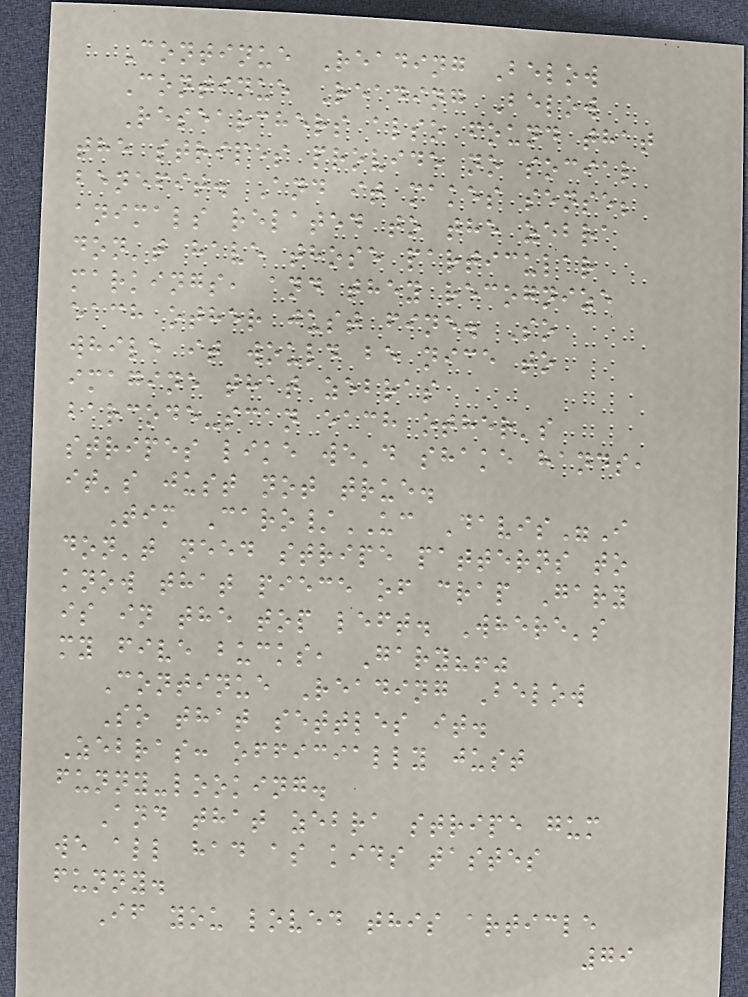Continue Reading Below
Continue Reading Below
Researchers also found that
the stripes provide no social
benefit. And it makes sense;
animals related to the zebra
don't have those particular
markings, and they recognize
each other just fine. So
while it would be nice to
imagine that zebras
barcode-scan each other's
stripes like we'd shake hands,
it's just not true.
Tim Caro/UC Davis"I
don't need stripe patterns to
know that piece of crap Gary
is in the top left. Where's
my five bucks, Gary?!"
Continue Reading Below
So that settles it.
Zebras: officially just
funny-looking.
And that zebra stripe gum
we all had as kids tastes
funny.
If you loved this article
79
